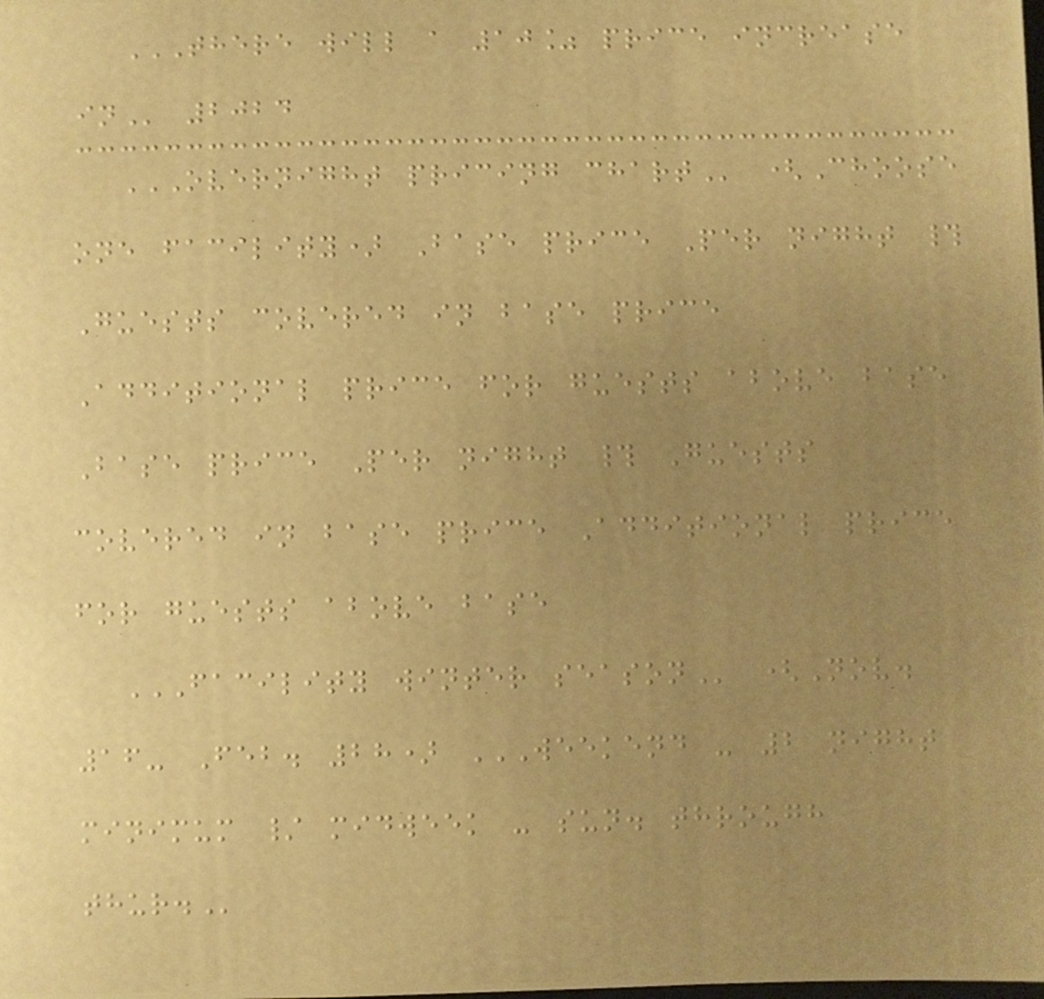THERE WILL A 10% PRICE INCREASE
IN 2024
OVERNIGHT PRICING CHART (Choose
one facility) Base price Per night #
Guests covered in base price
Additional price for guests above base
Base price Per night # Guests
covered in base price Additional price
for guests above base
FACILITY WINTER SEASON (Nov.
16- Feb. 28) WEEKEND - 2 NIGHT
MINIMUM / MIDWEEK - SUN. THROUGH
THUR.
